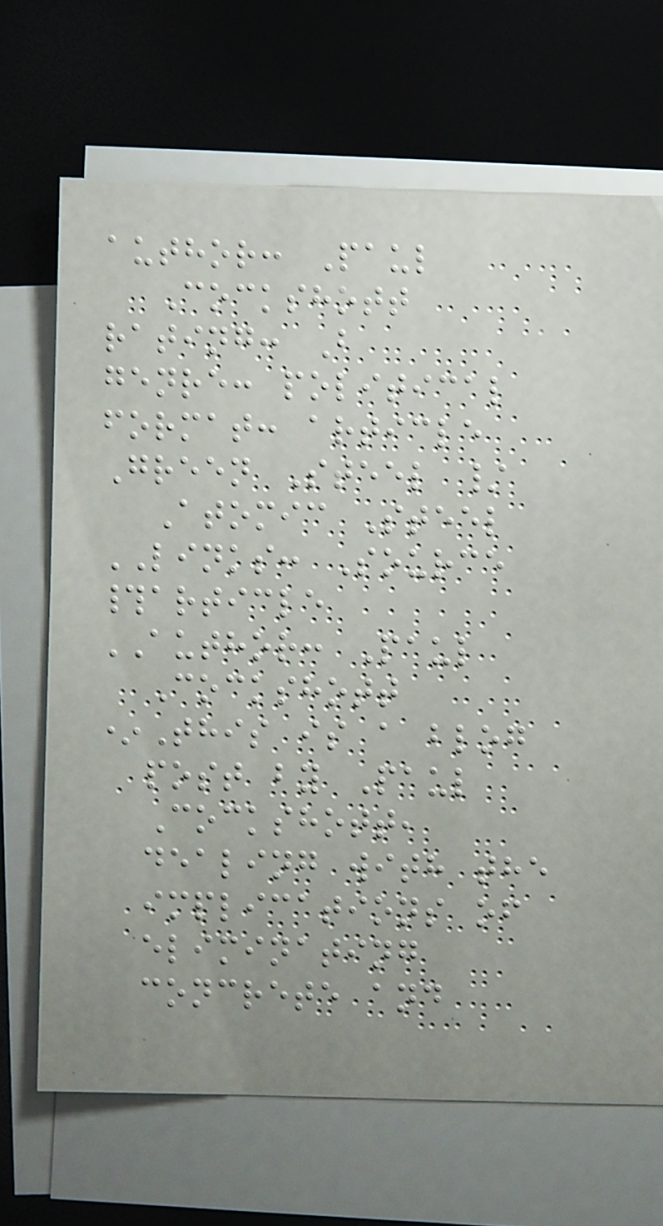author: Paul
Cockshott
rating: B
genre: political
format: article
Green Steel /
Atomic Steel
LINKS: Source
#article
AUTHOR: Paul
Cockshott
*This is a blog
post by Paul
Cockshott,
dealing with the
implications of
eliminating
concrete and
